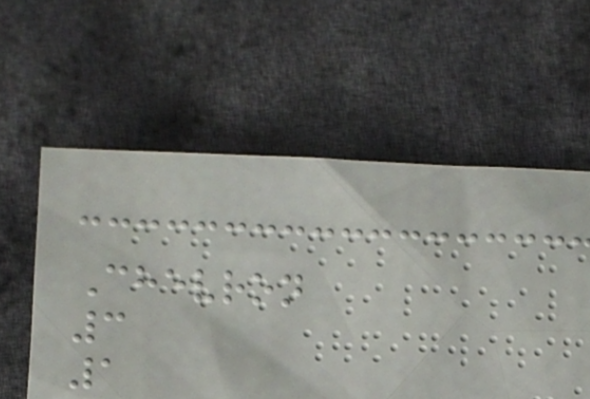Chevron
3
1
